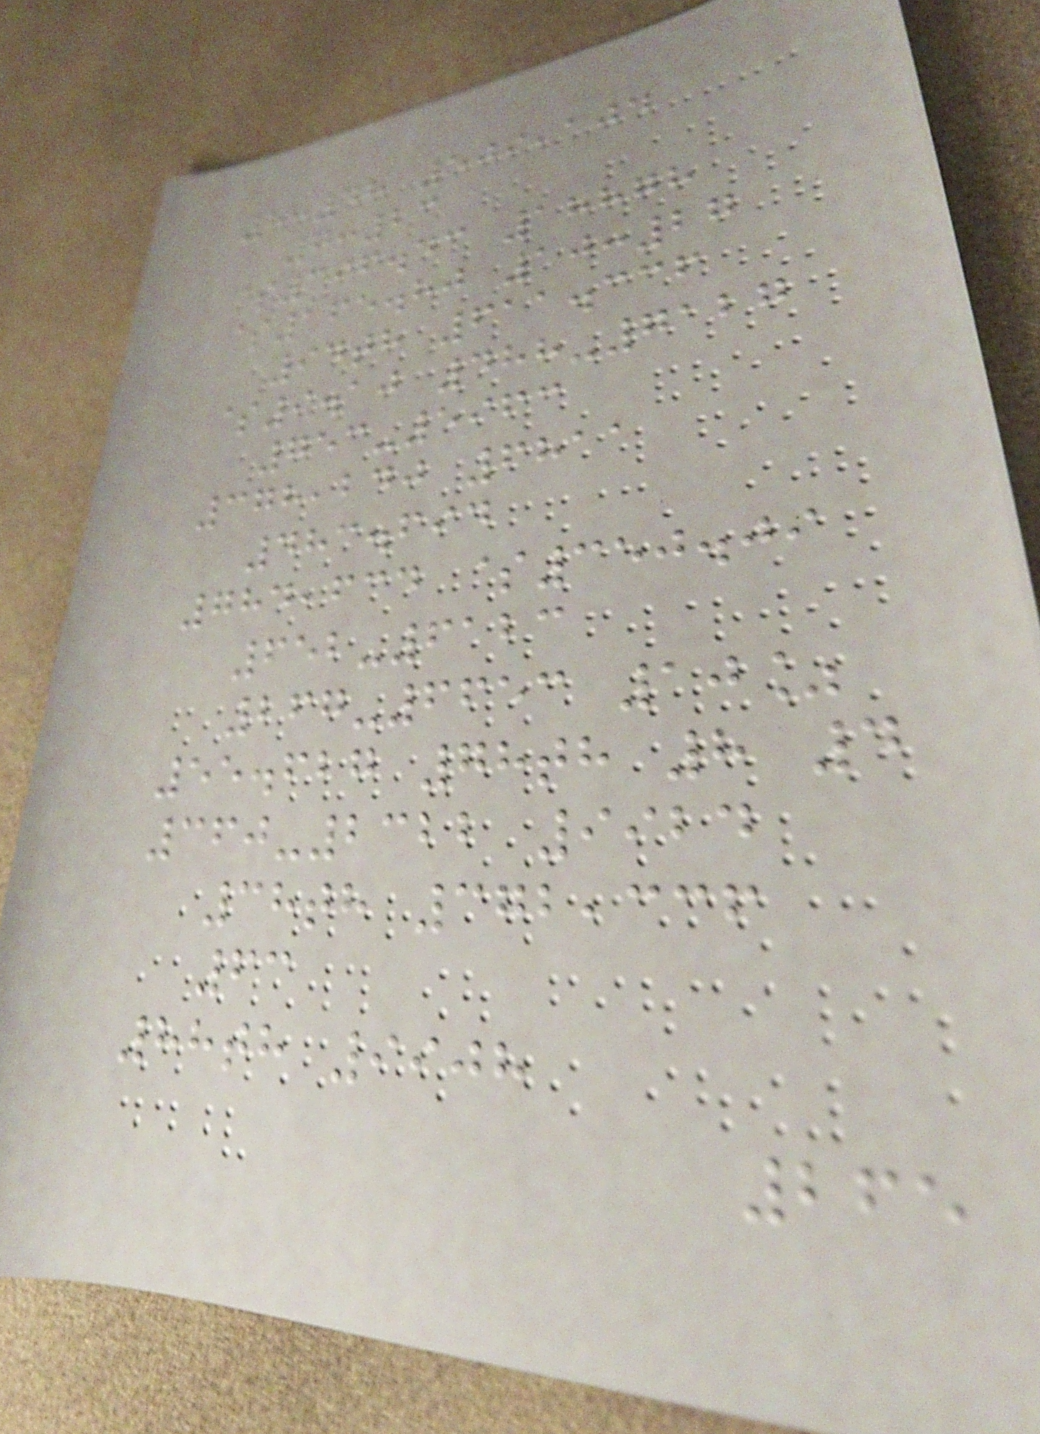8:48 509,104
7:23
$396.43 18878
$165.80 10:27
94th 611.336
$9.10 488-7127
753-5963
378,240 6811
483.694
784,634 $350.09
652-6123
267-6653 10%
55.627 78th 8 4
360-2322 9924
38th 372,336
63
88th 9908
265
